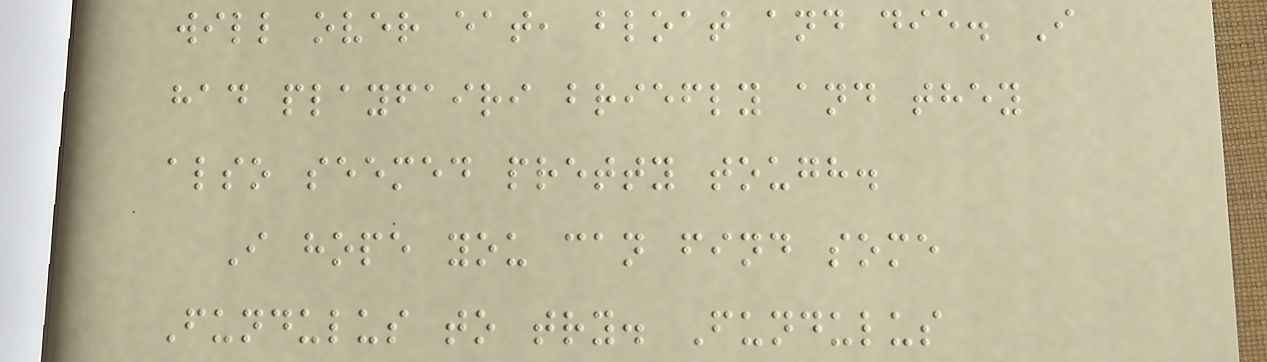will over eat, bloat and die. I
had playfairi briefly and they
also seemed pretty tough.
I hope you can find some
Fundulus to try. Fundulus
